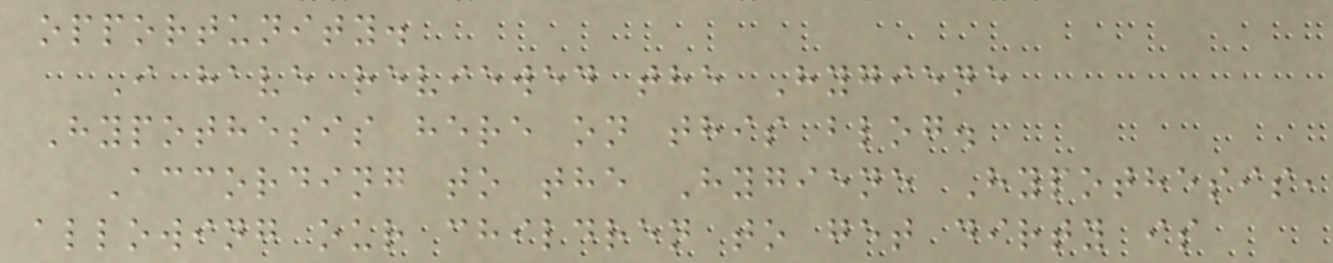opportunity.
I have reviewed the Hygiene
Hypothesis here on this blog.
According to the Hygiene Hypothesis,
allowing our children to get dirty is
